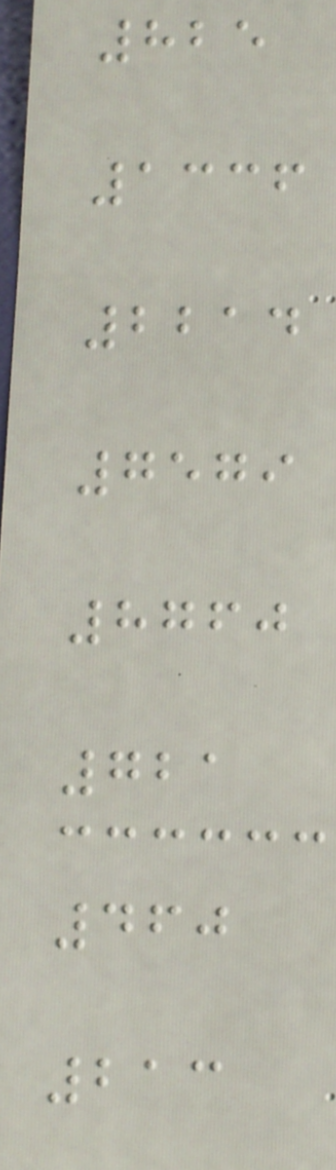825
1336
2214
7579
8760
721
460
213
